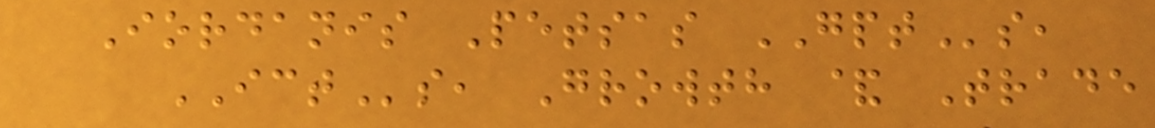Iordanis Petsas GPTs,
ICTs, Growth & Trade
